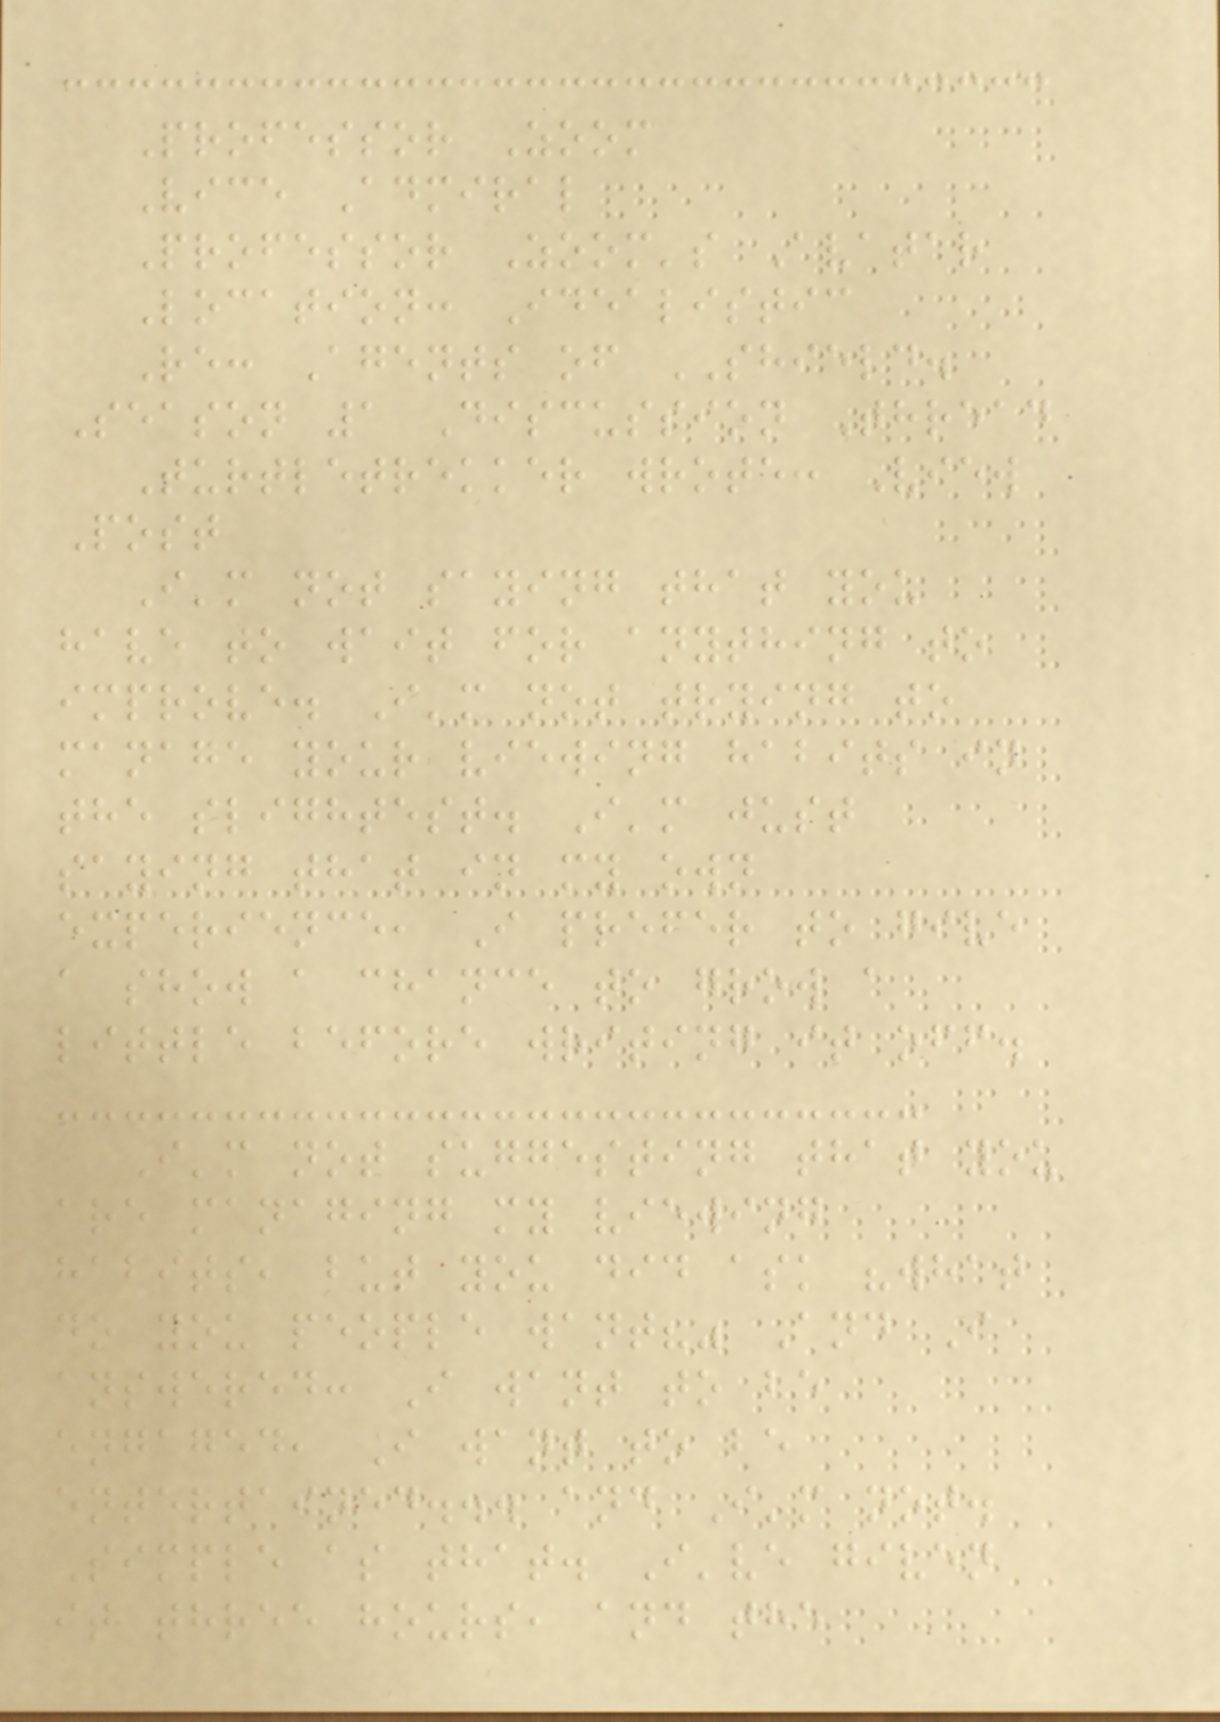Professor Zoom
Vice Admiral
Professor Zoom's Avatar
Location: Idealistic
Re: Agents of SHIELD.
Season 1 Discussion Thread
Turtletrekker wrote: View
Post
I'm not saying that you
have to wait for anything to
improve. I'm not trying to
manage your viewing habits in
the slightest. I'm just
saying that in my own
experience, I prefer to give
a show a chance to grow a
little before writing it off.
I'm not suggesting that you
are managing my viewing
habits, but you did ask "what
do you people want?" And I
answered: I want to be
engaged, I want to be
entertained... and I'm not.
Simple as that. I've given
it three hours, and the
